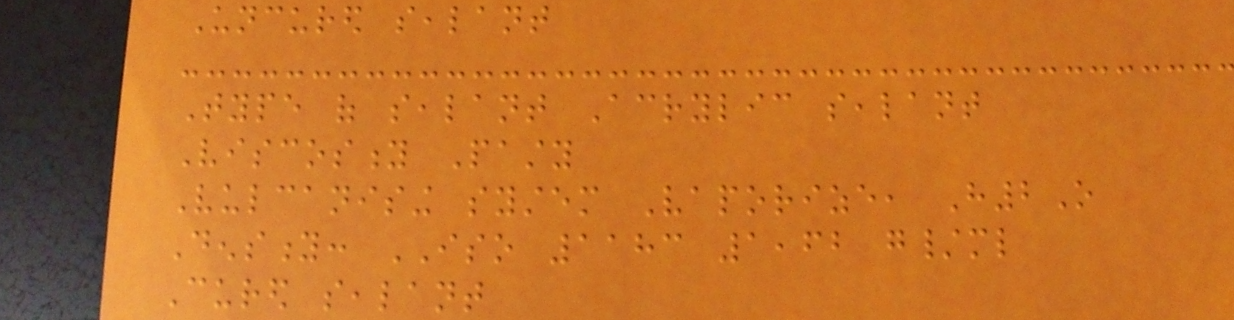Uncured sealant
Type of sealant Acrylic sealant
Viscosity Pasty
Vulcanising system Vaporize, H2O
Density: ISO 1183 1,62 g/ml
Cured sealant
